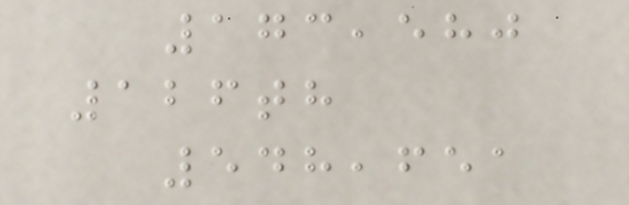173,580
126th
548,651
